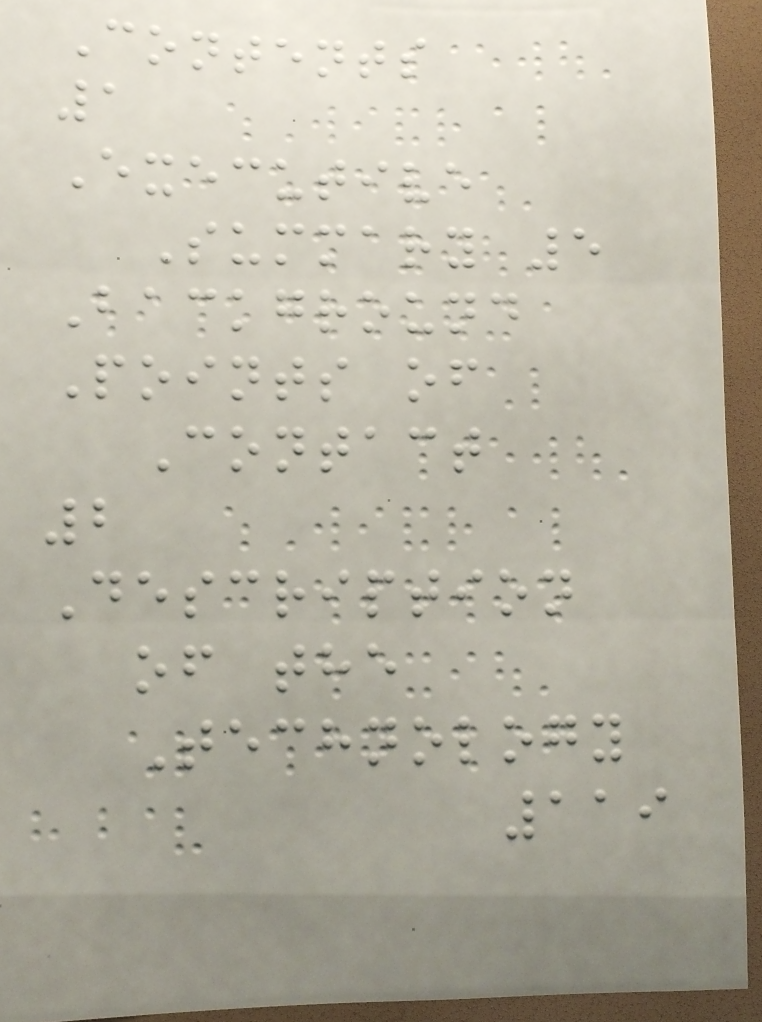Contents
1
Executive
Summary 5
Background
Points of
Contact
2
Description
of the
Technology
119
